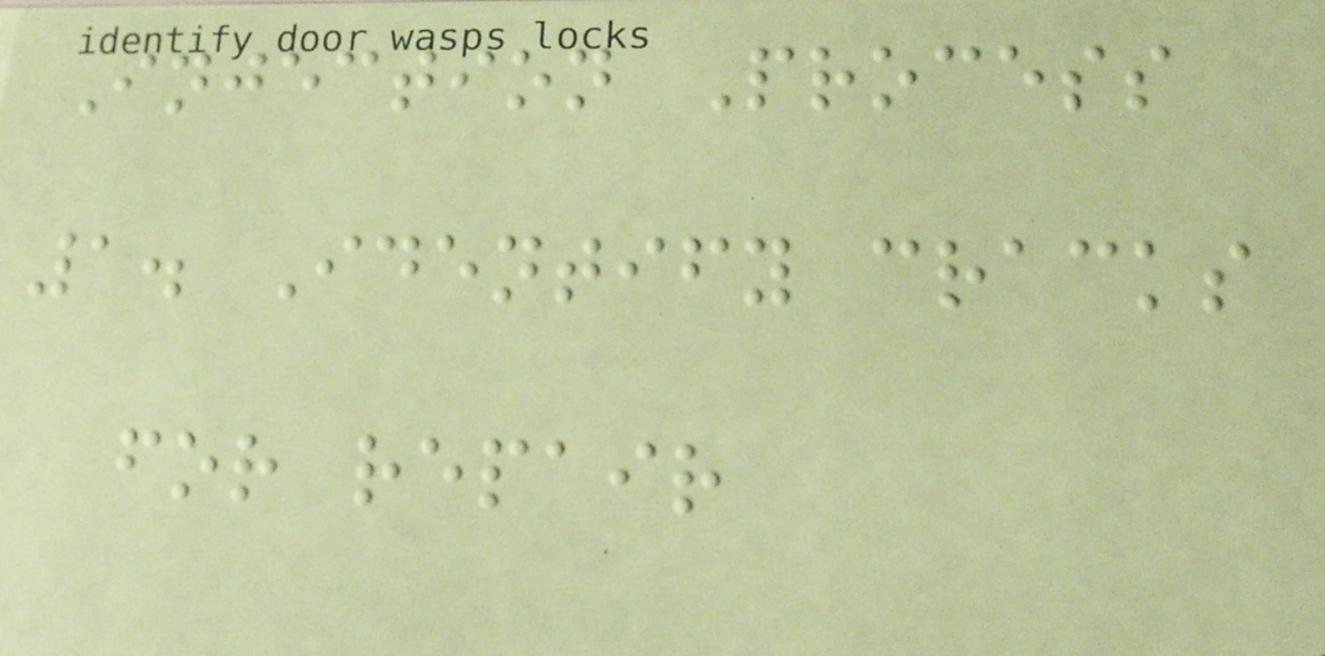Injection Process
1. Identify cracks
for repair
